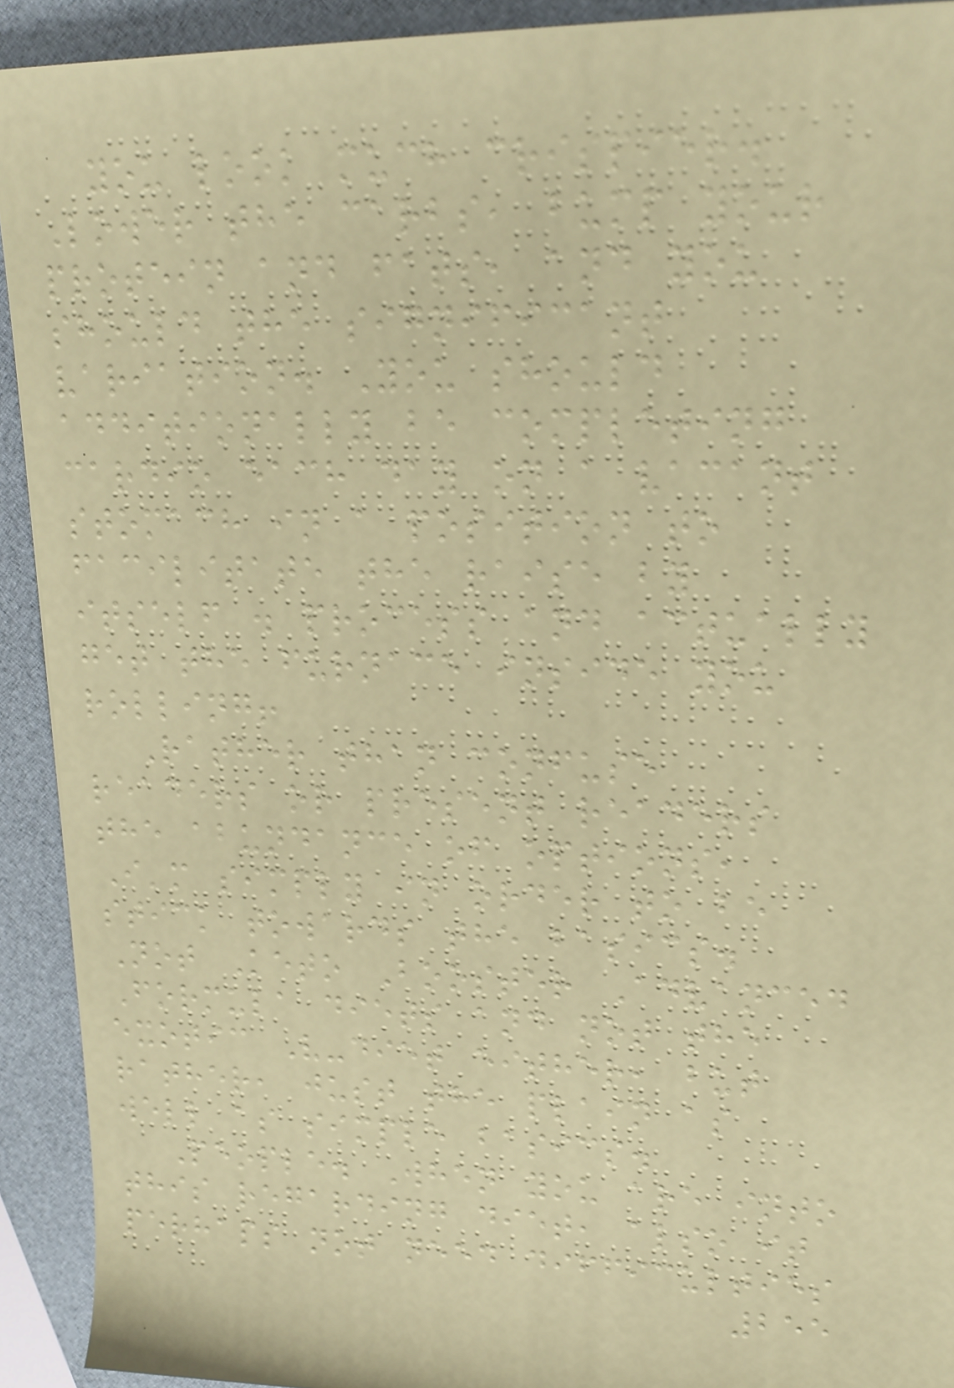you look much crispier.
Lower the carbs, bump your
protein and fats, and you
should the significant
variation. You should
additionally be completing
cardio each day on a vacant
stomach in a position to
facilitate the raise by
itself . process and actually
get the furnace inside you
rolling!
Rather than confuse
readers or present readers
the abundance of options,
I'm simply in order to be
stick towards the basics.
Not Keto Booster Advanced
Formula diets and not the
exotic V-diet either, but
rather, just the plain as
well as simple basics.
People. When you are into
this regarding diet, also it
perhaps not need difficulties
255
